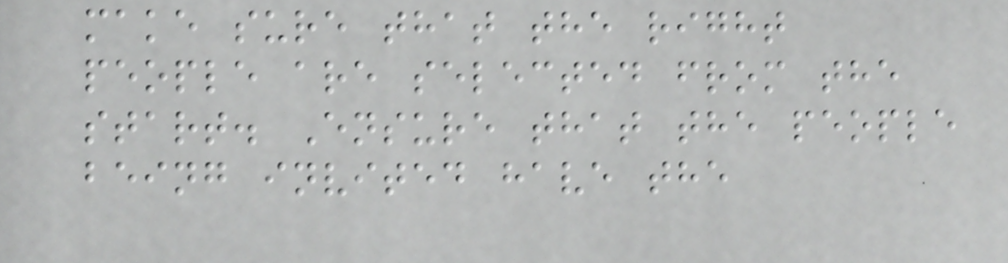make sure that the right
people are selected from the
start. Ensure that the people
being invited have the
